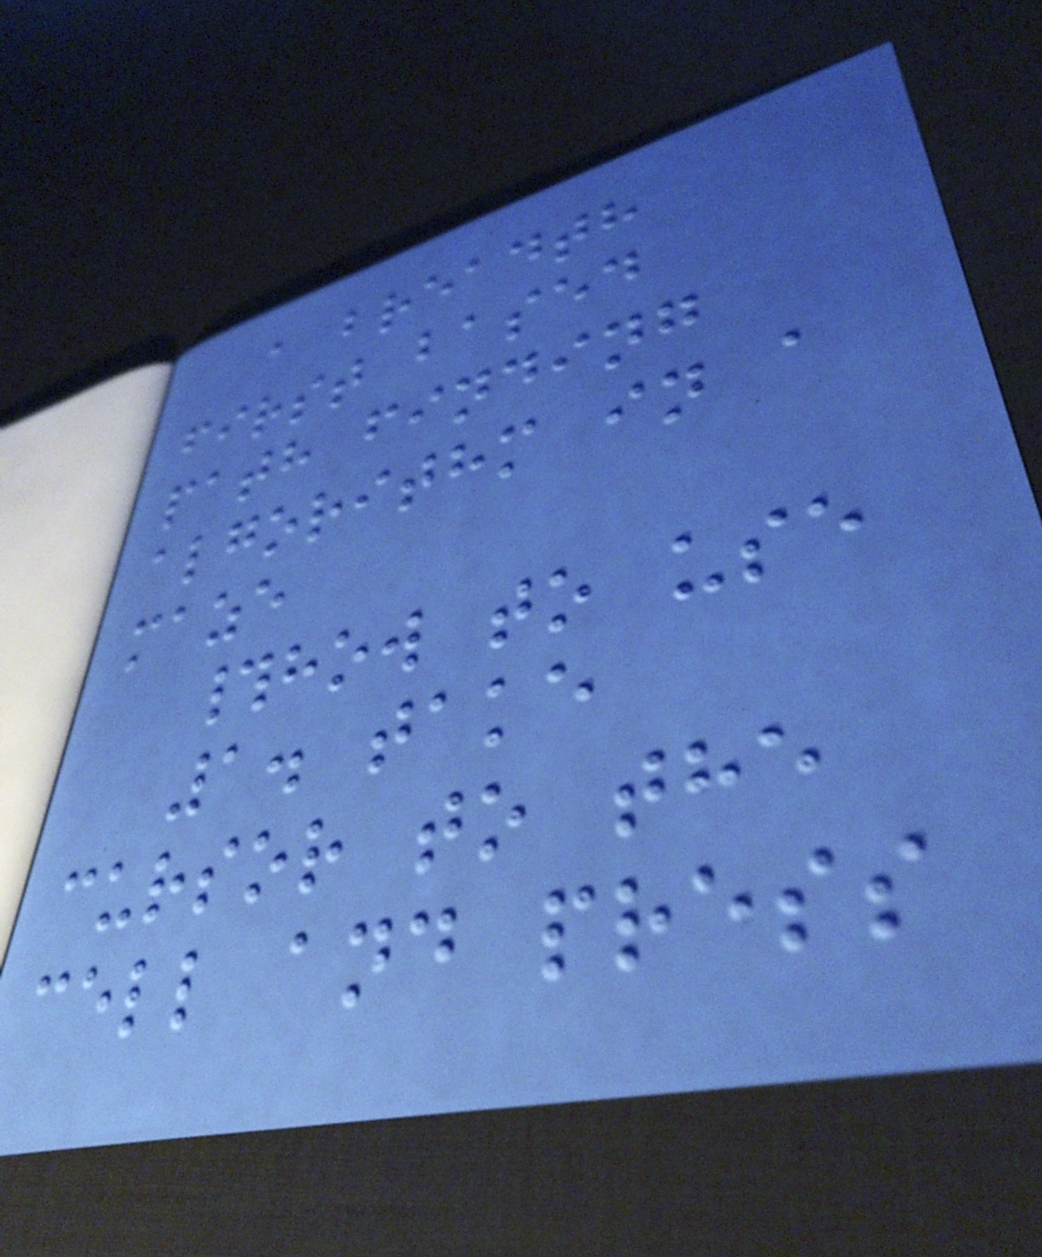a breadth
first based
path finding
algorithm in a
maze
#how to use
1. take
cursor to the
cell and press
